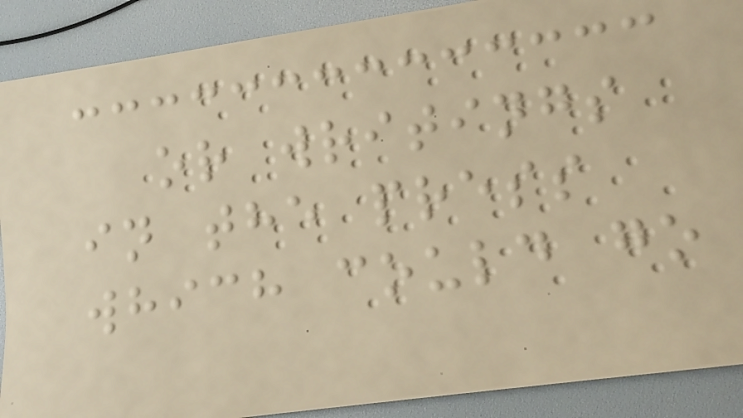or writings
in the press
which could go
